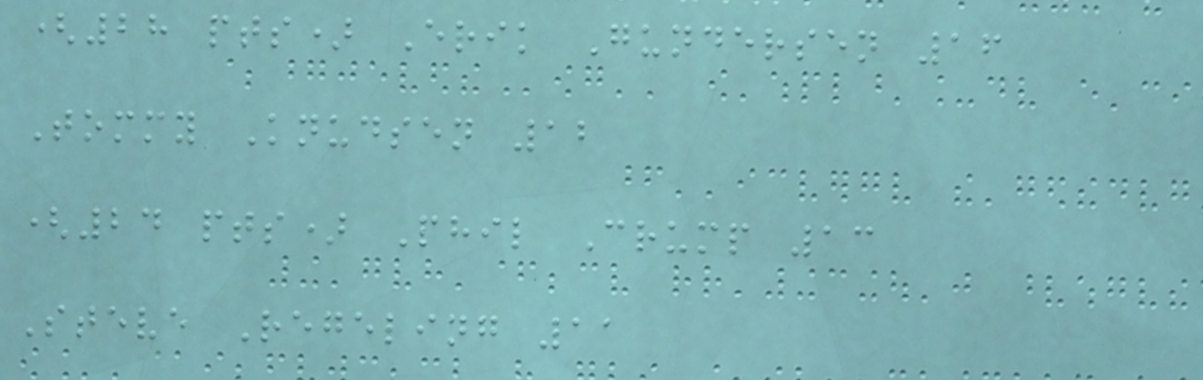(28 pts) Erik Gundersen 16
Tommy Knudsen 12
(24 pts) Phil Crump 13
Steve Regeling 11
